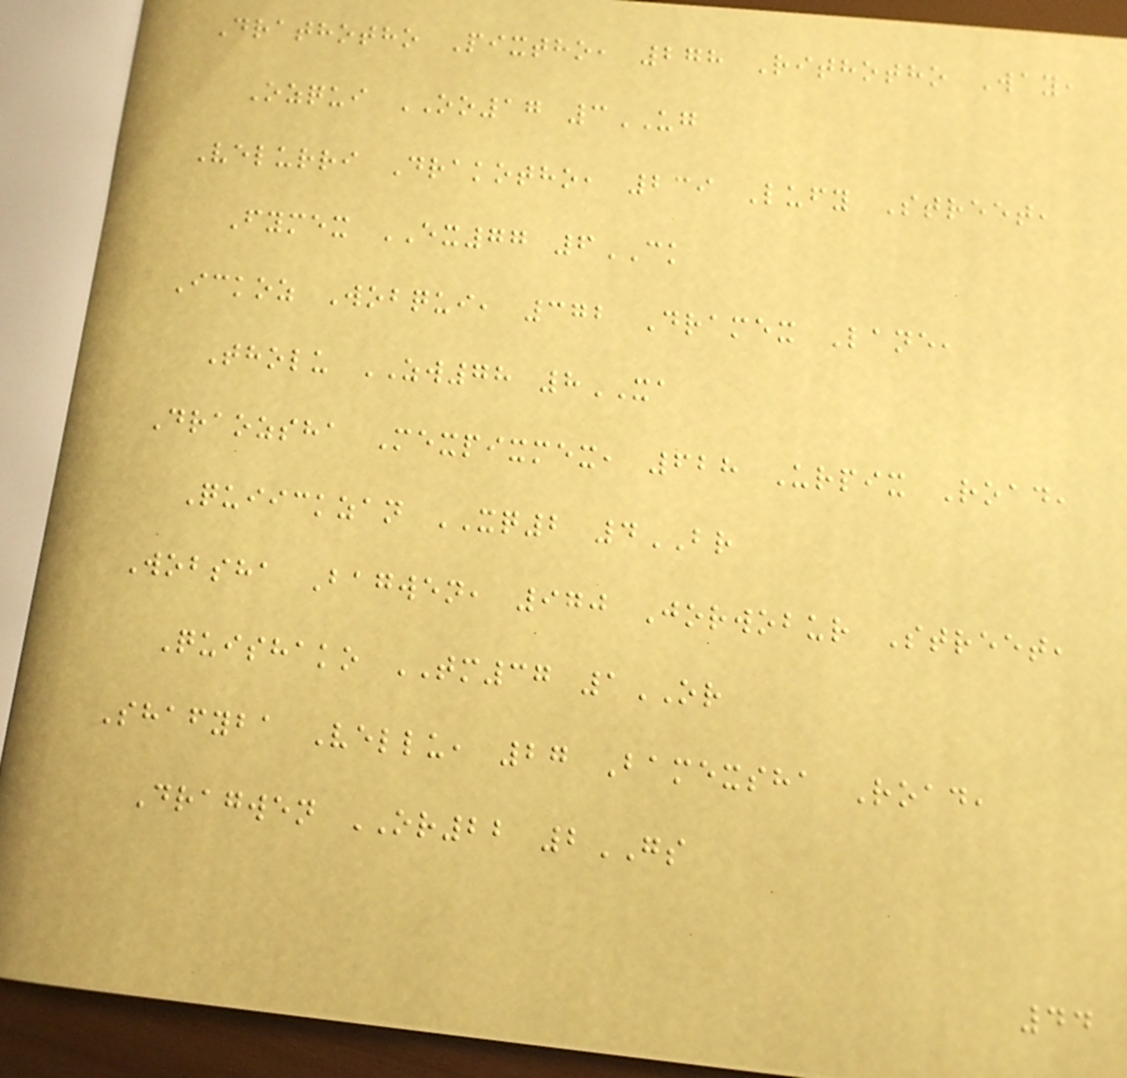Drathotho Pixtho, 278 Rithotho Way,
Ozqui OO17 3UG
Velurri Drakotho, 239 Lufy Street,
Fymex EX77 6CK
Ickoz Wobqui, 372 Dramex Lane,
Tholu ZW78 8XA
Draozsha Mexpixmex, 628 Urpix Road,
Quiickzan XQ2 4BR
Wobsha Bagwen, 970 Jorwobur Street,
Quishako TM37 1OR
Shafyba Vellu, 27 Bamexsha Road,
Dragwen OR22 2GS
44
